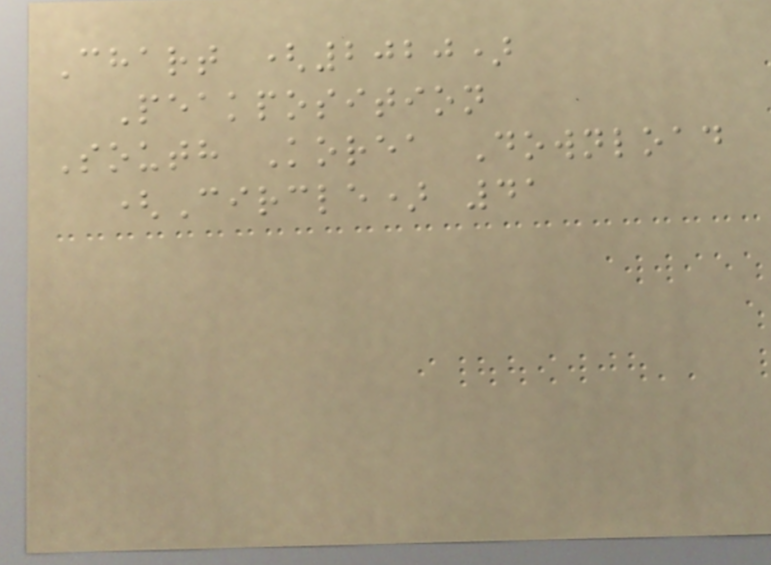Chart (2020)
Peakposition
South Korea Download
(Circle) 41
